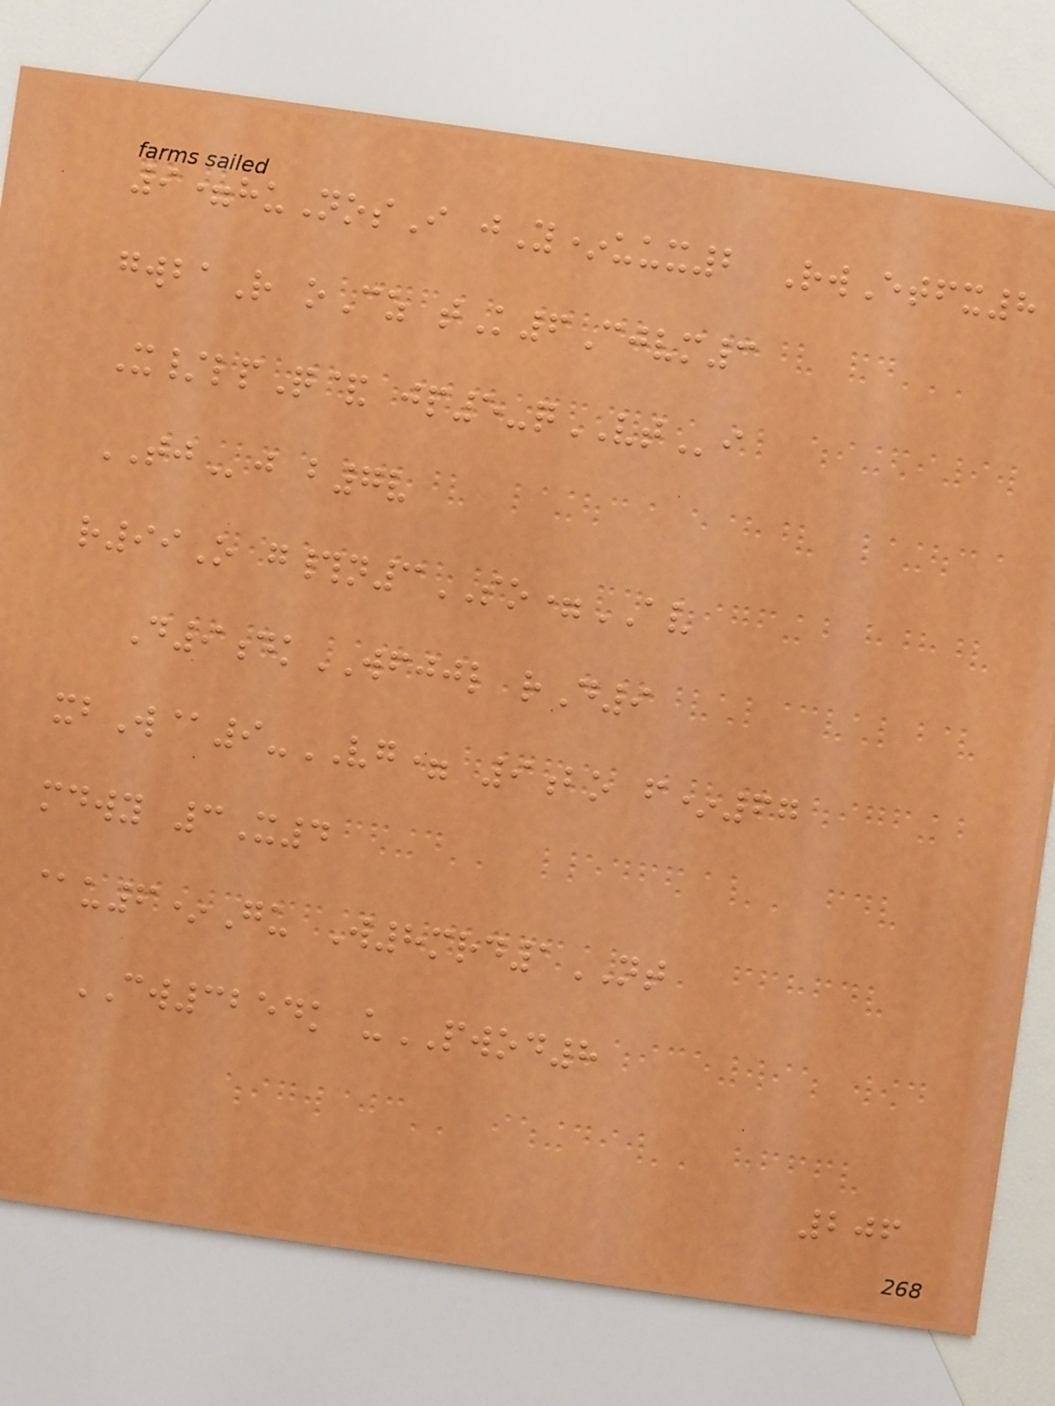9=huNosI jY*uux2 RwEtfx8
gwbaR oCz tK6Cjvm3
X/lpQ& jp5-qVTi
TJj b7v
r99O g#n3SO=AV
D9dkWFJJL rD9
xbW@9-VG= 9bo f*67
mdwy 3X4
@u6*Gu W8mrd1NT
CW3254k uPWOD8
206
